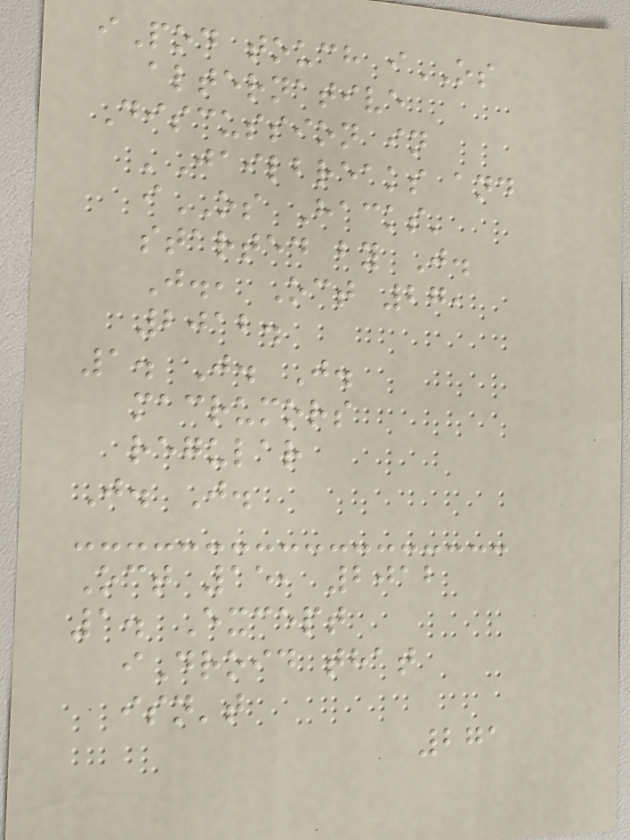iPod touch iOS
alternative
Discussion in
'Jailbreaks and
iOS Hacks'
started by J.
J., Oct 27,
2012.
1. J. J.
macrumors
regular
J. J.
Oct 15, 2012
1. Except
iDroid that
isn't
271
